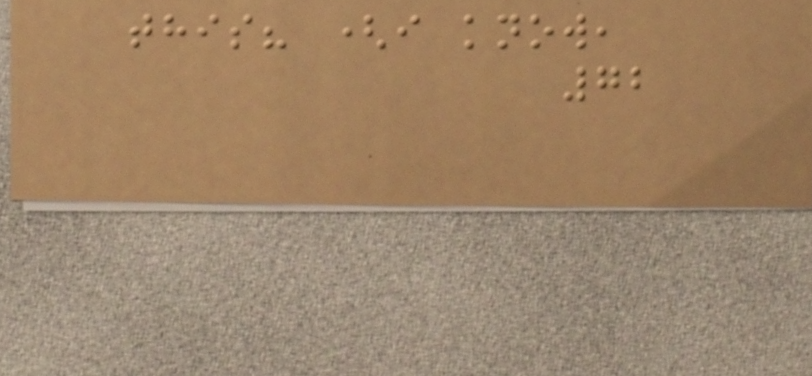this? (i know,
72
